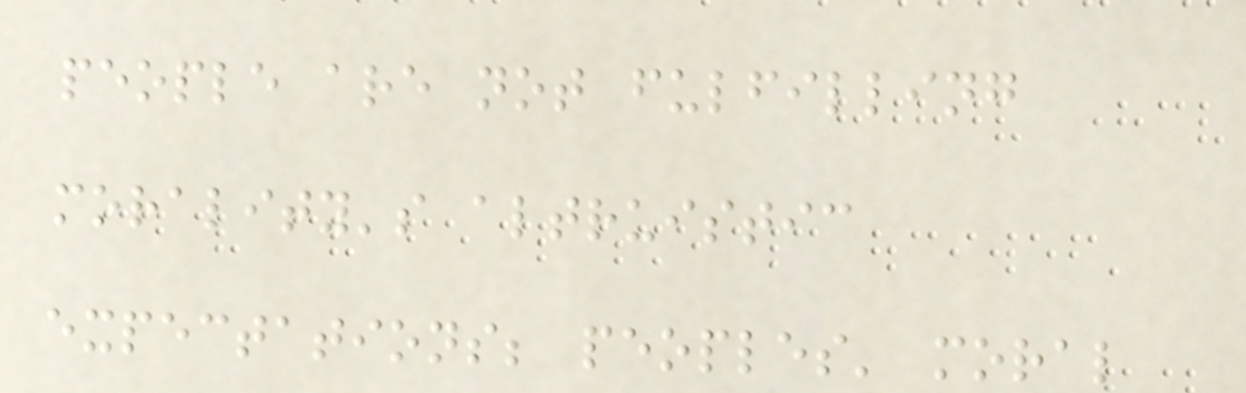people are not fulfilling
morality's altruistic
expectations; peoples' moral
